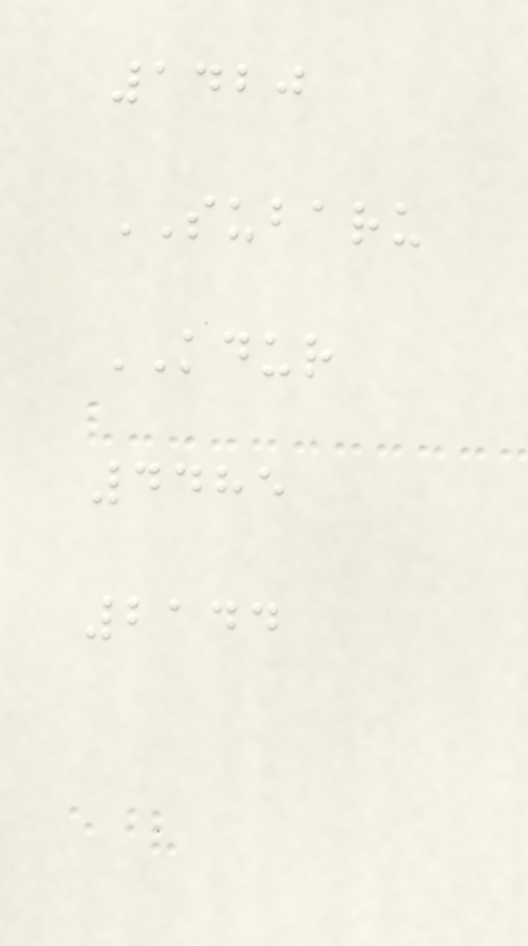1420
SUBARU
KDUR
4485
2144
